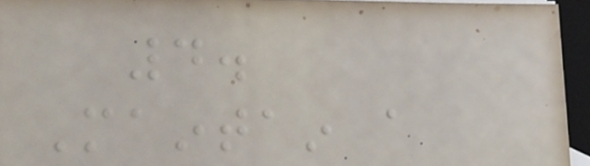4.
Maintain a
